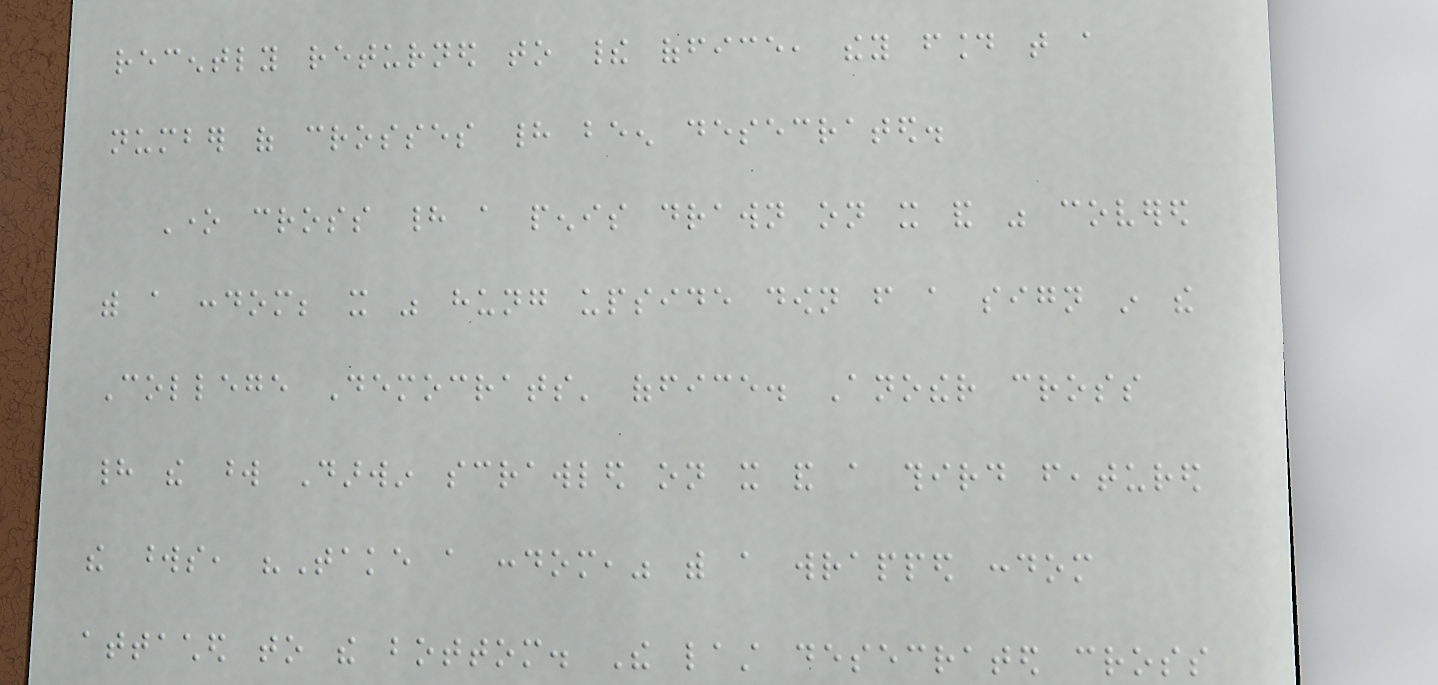recently returned to their office, they found that a
number of crosses had been desecrated.
One cross had a penis drawn on it and was covered
with a condom; it was hung upside down from a sign in the
College Democrats' office. Another cross
had the word Darwin scrawled on it and a third featured
the words, "Take a condom," with a wrapped condom
attached to the bottom. The last desecrated cross
